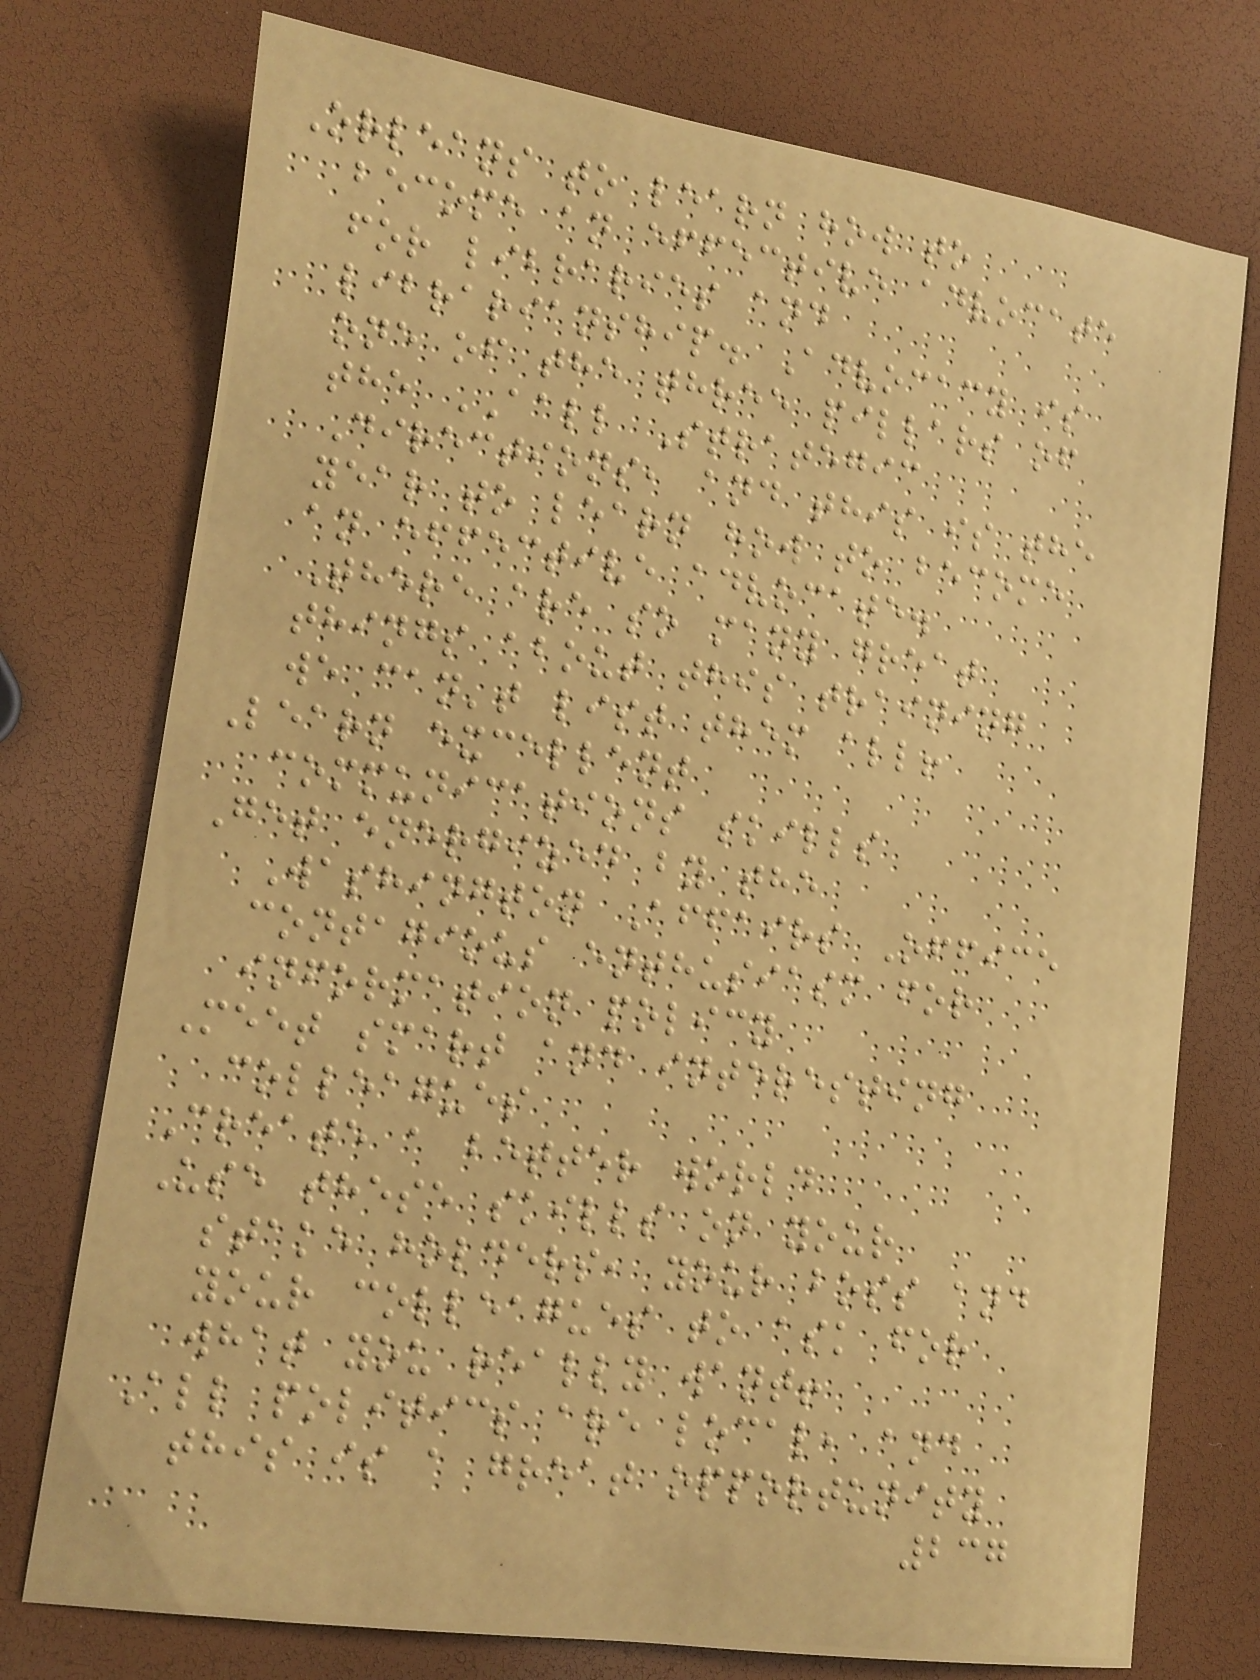Orleans to learn how to
become an effective advocate
for libraries and
librarianship. Advocacy is
one of the three pillars of
the AALL Strategic
Directions, and this is the
year to learn how to become
an effective advocate.
There are so many great
things about this training
we can't list them all!
Learn excellent
communications skills
Get energized by the
Washington Affairs Office
contagious enthusiasm for
information policy
Meet smart and interesting
colleagues
Create a better world
Use these skills on your
stake holders, your boss and
your colleagues to ask for
what you really want!
All politics are local, and
this is a great opportunity
237
